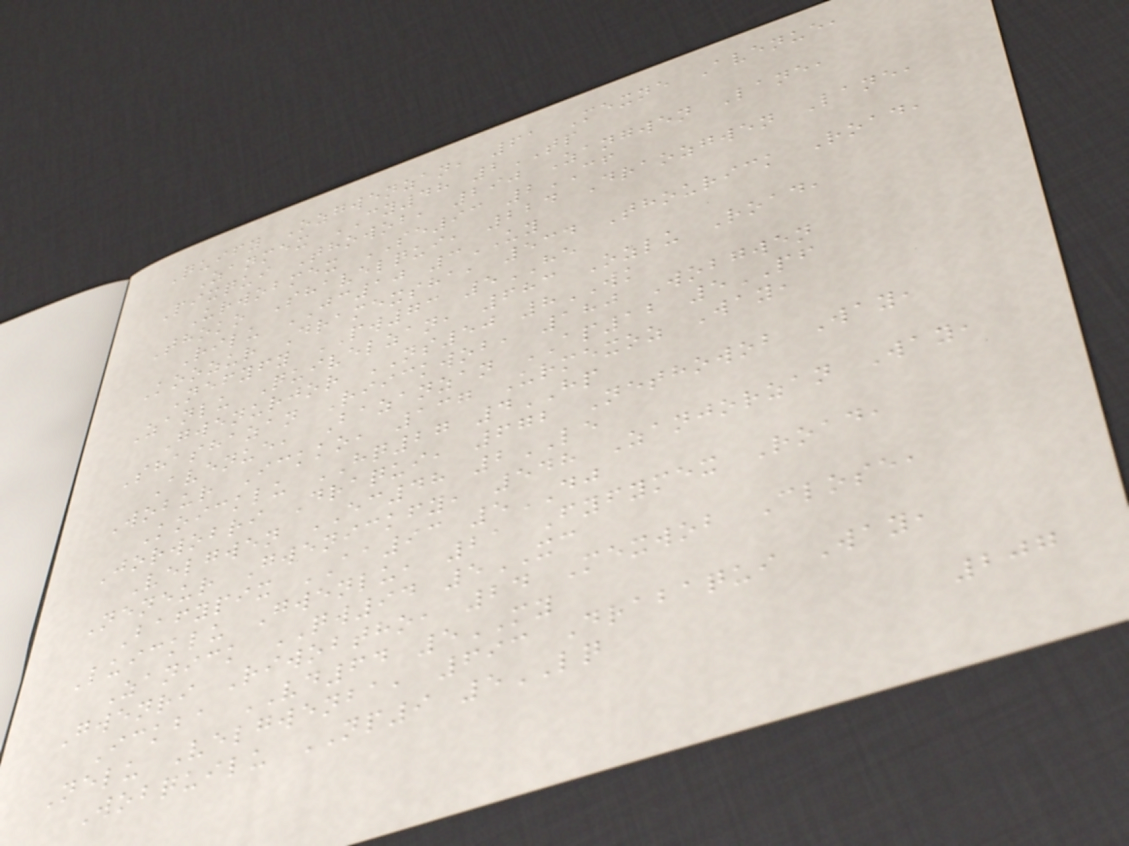Quify Ozgwenzan, 61 Mexne Avenue,
Zanmex CY48 2TP
Pixqui Thowob, 290 Zangwen Lane,
Urwobmex SE93 2CF
Thoko Shavelqui, 224 Draozgwen Lane,
Rilu JC10 3UY
Koozur Dramexsha, 534 Thourick Road,
Nefyfy PW73 5HE
Zanlu Quivelzan, 683 Ozlu Road,
Gwenurjor NS50 8WK
Shashazan Riickwob, 180 Wobgwen
Avenue, Bazanzan AP12 5PF
Wobur Ickko, 137 Urmexoz Way,
Koicklu HQ27 4HP
Jorwobri Draqui, 672 Nethowob Way,
Velgwen EC48 2LE
Neneur Gwenickfy, 548 Zanjorzan Way,
Bafypix AA93 5DJ
Luicklu Gwenlu, 21 Fyfymex Road,
Zanick QW94 5XC
Gwenri Riwobtho, 24 Mexwob Close,
Ickba VD64 5MY
Nelu Velgwenba, 693 Drabaqui Way,
Wobquilu NP9 5LQ
207
